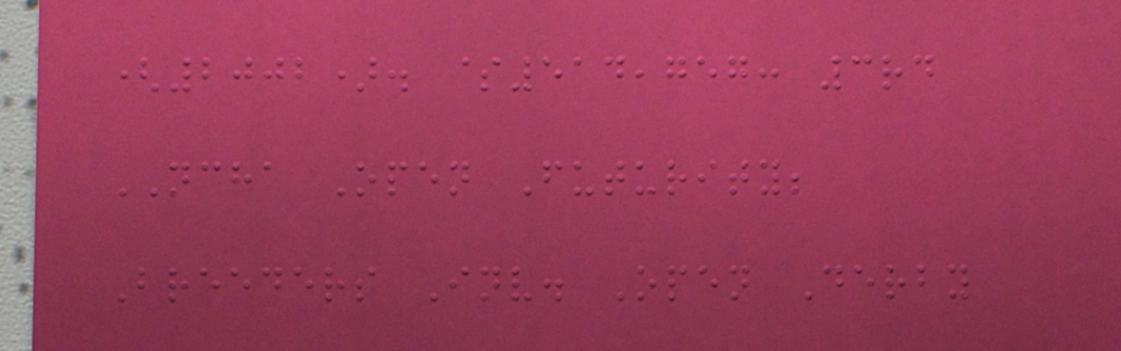(2002). $514,757: 3rd
NCHA Open Futurity;
Breeders Inv. Open Derby
